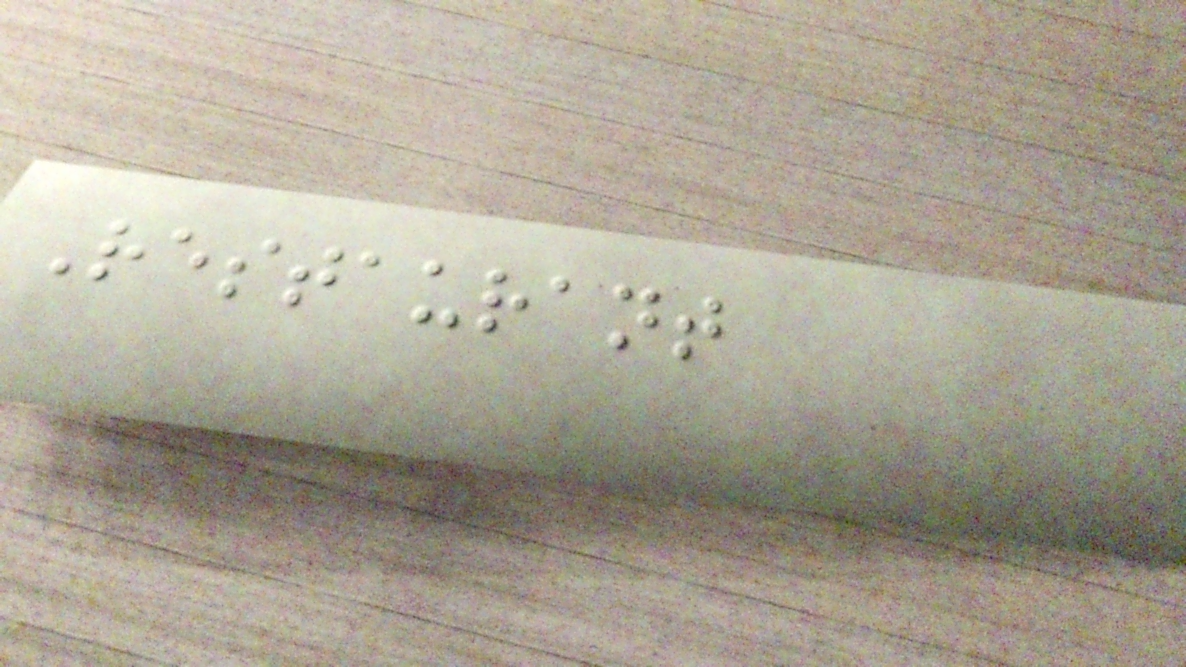Restaurant
